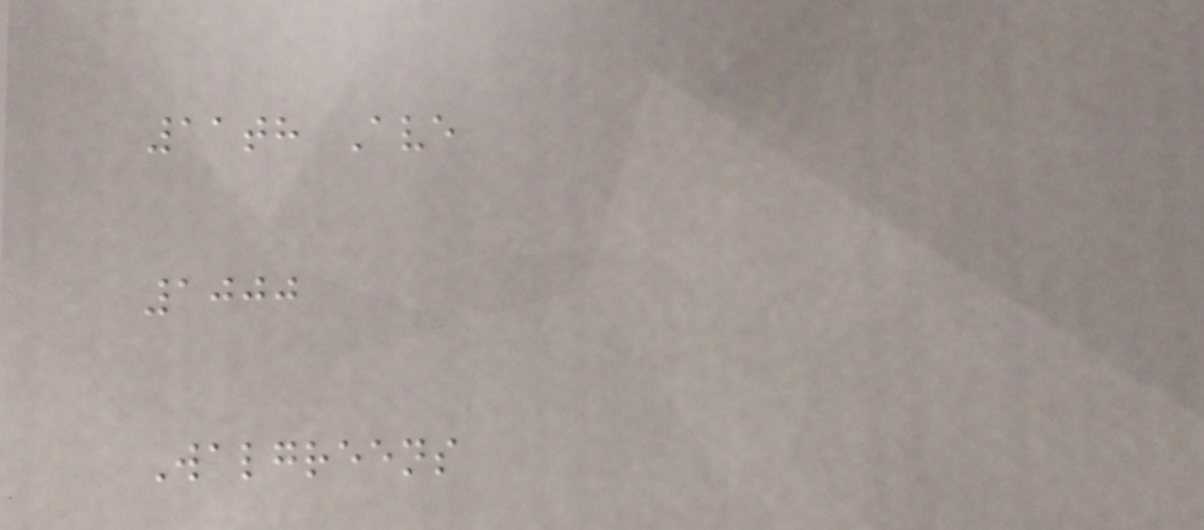11th Ave
1000
Walgreens
